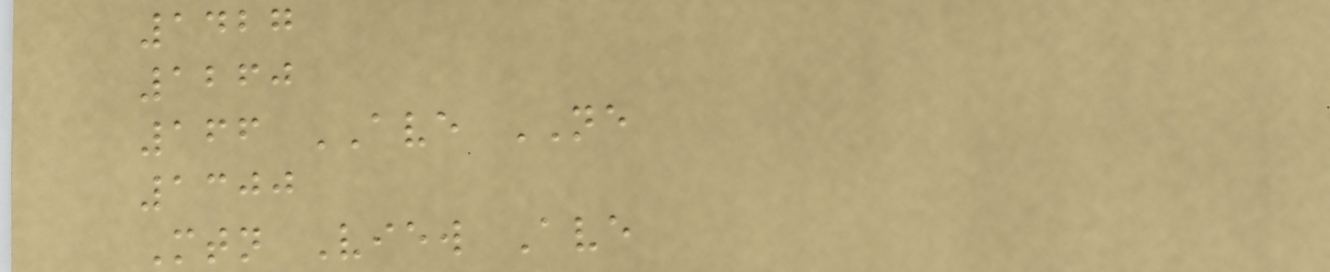1427
1260
166 AVE NE
1300
Mtn View Ave
